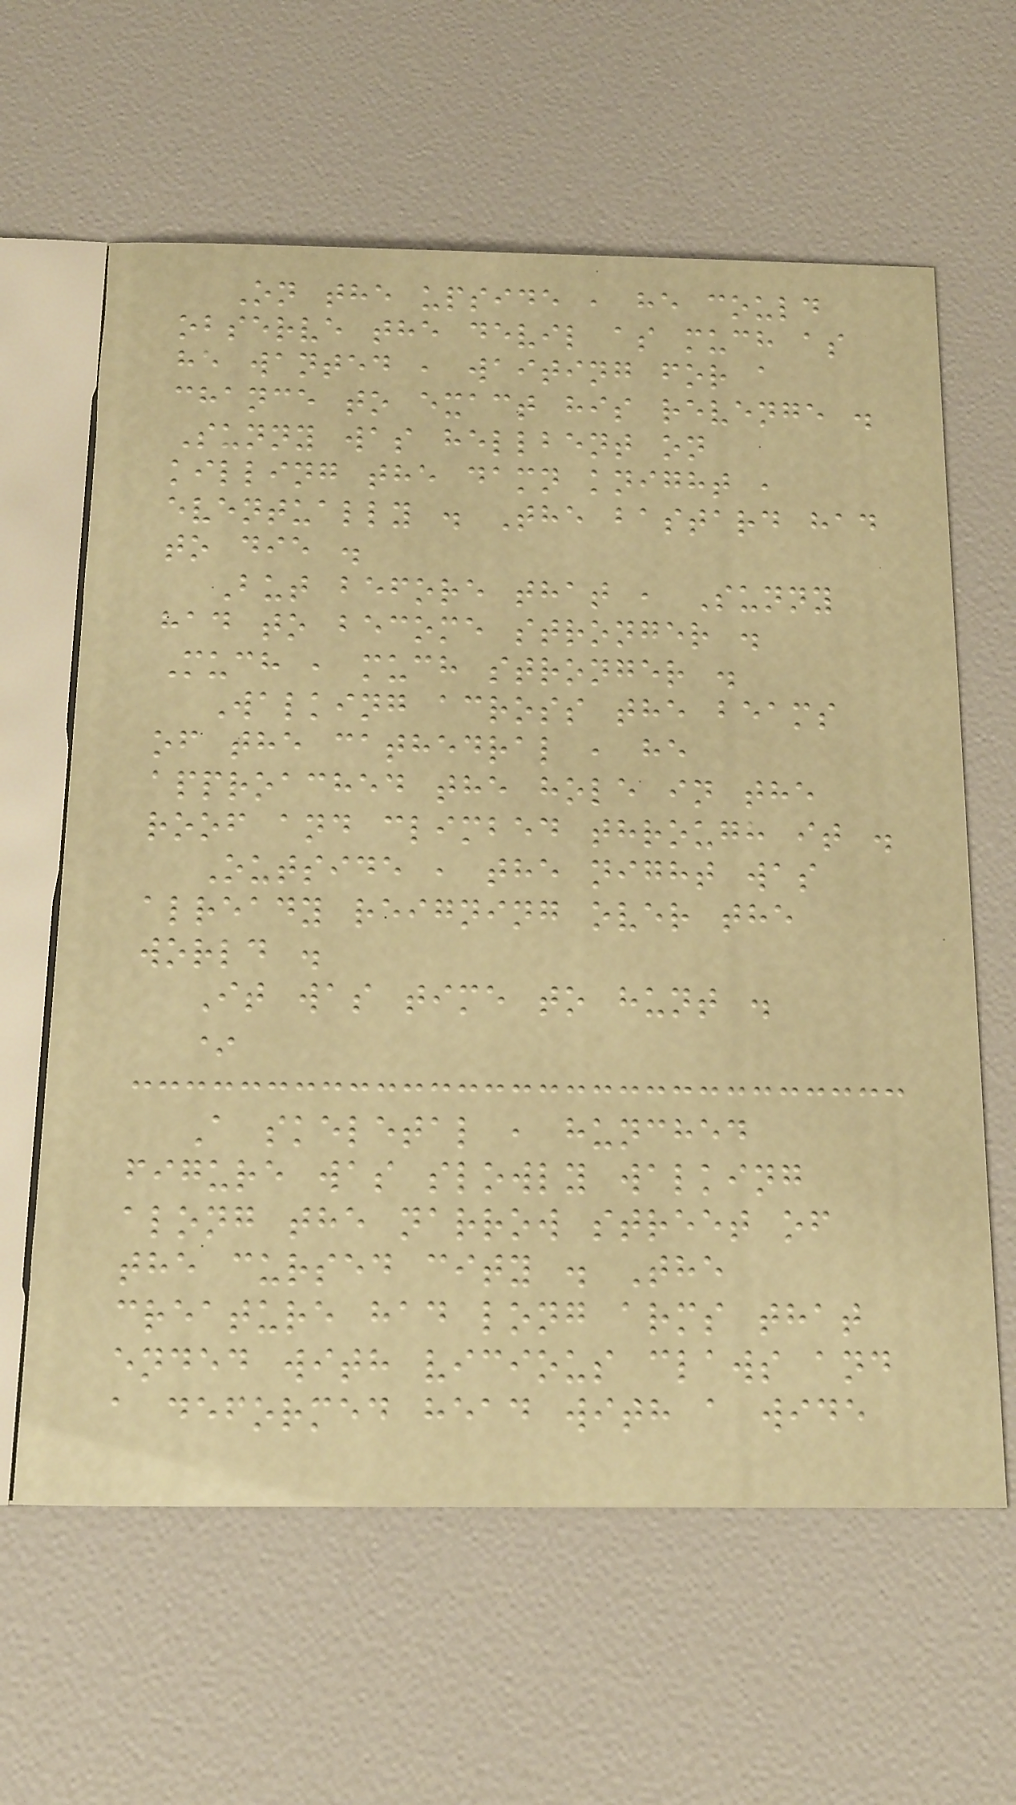On the upside , he could
observe the devil as much as
he wanted , waiting for a
chance to exact his revenge .
Sunny was hellbent on
killing the damn knight ,
eventually . The bastard had
to die .
But before that , Sunny
had to become stronger .
Much , much stronger .
Walking across the beams
of the cathedral , he
approached the hole in the
roof and climbed through it .
Outside , the night was
already reigning over the
world .
It was time to hunt .
*
A skeletal , hunched
figure was slowly walking
along the narrow street of
the cursed city . The
creature had long arms that
ended with vicious claws and
a deformed head with a wide
